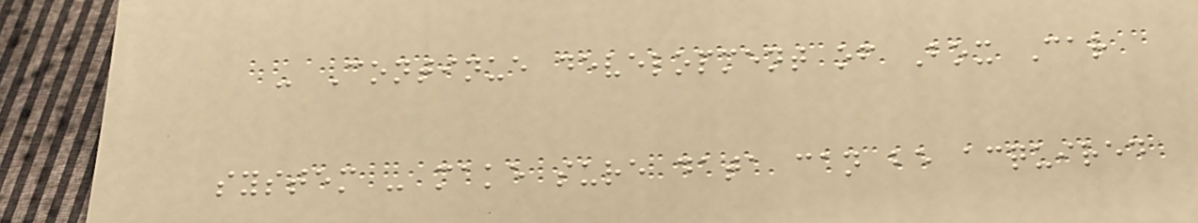- Continue development of Box Car
system - make sure data can be acquired
